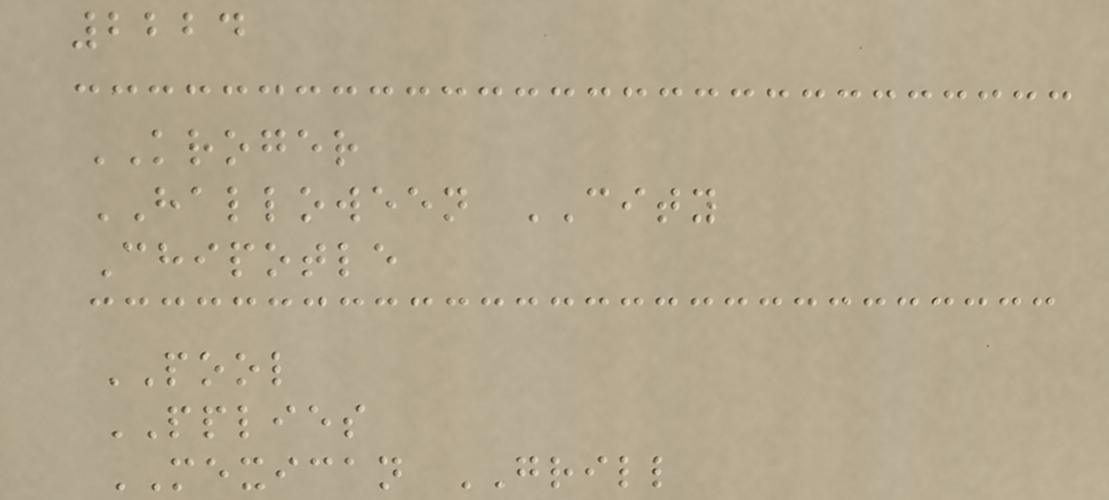2224
KROGER
HALLOWEEN CITY
Chipotle
POOL
PPLIES
MEXICAN GRILL
